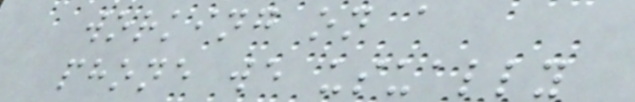working on a
phone we usually
